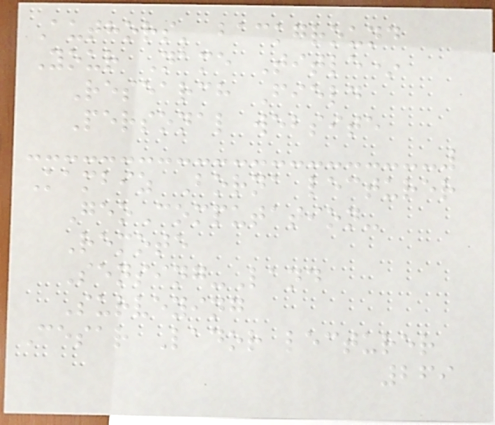Authors' background
Your Name Title*
Research Field
Personal website
Kambiz Borna lecturer
GeoComputation-
Remote
Sensing-Land
Surveying
Cesar Lador lecturer
269
